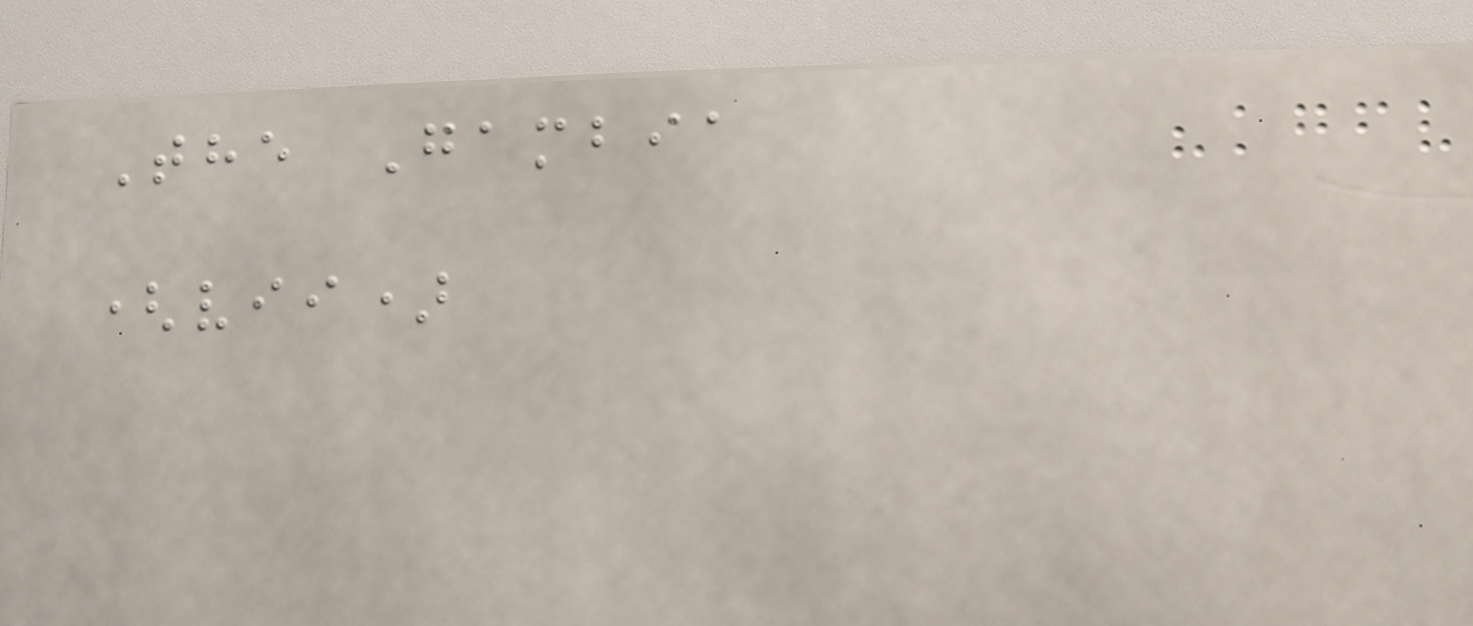The Gambia
(vii)
